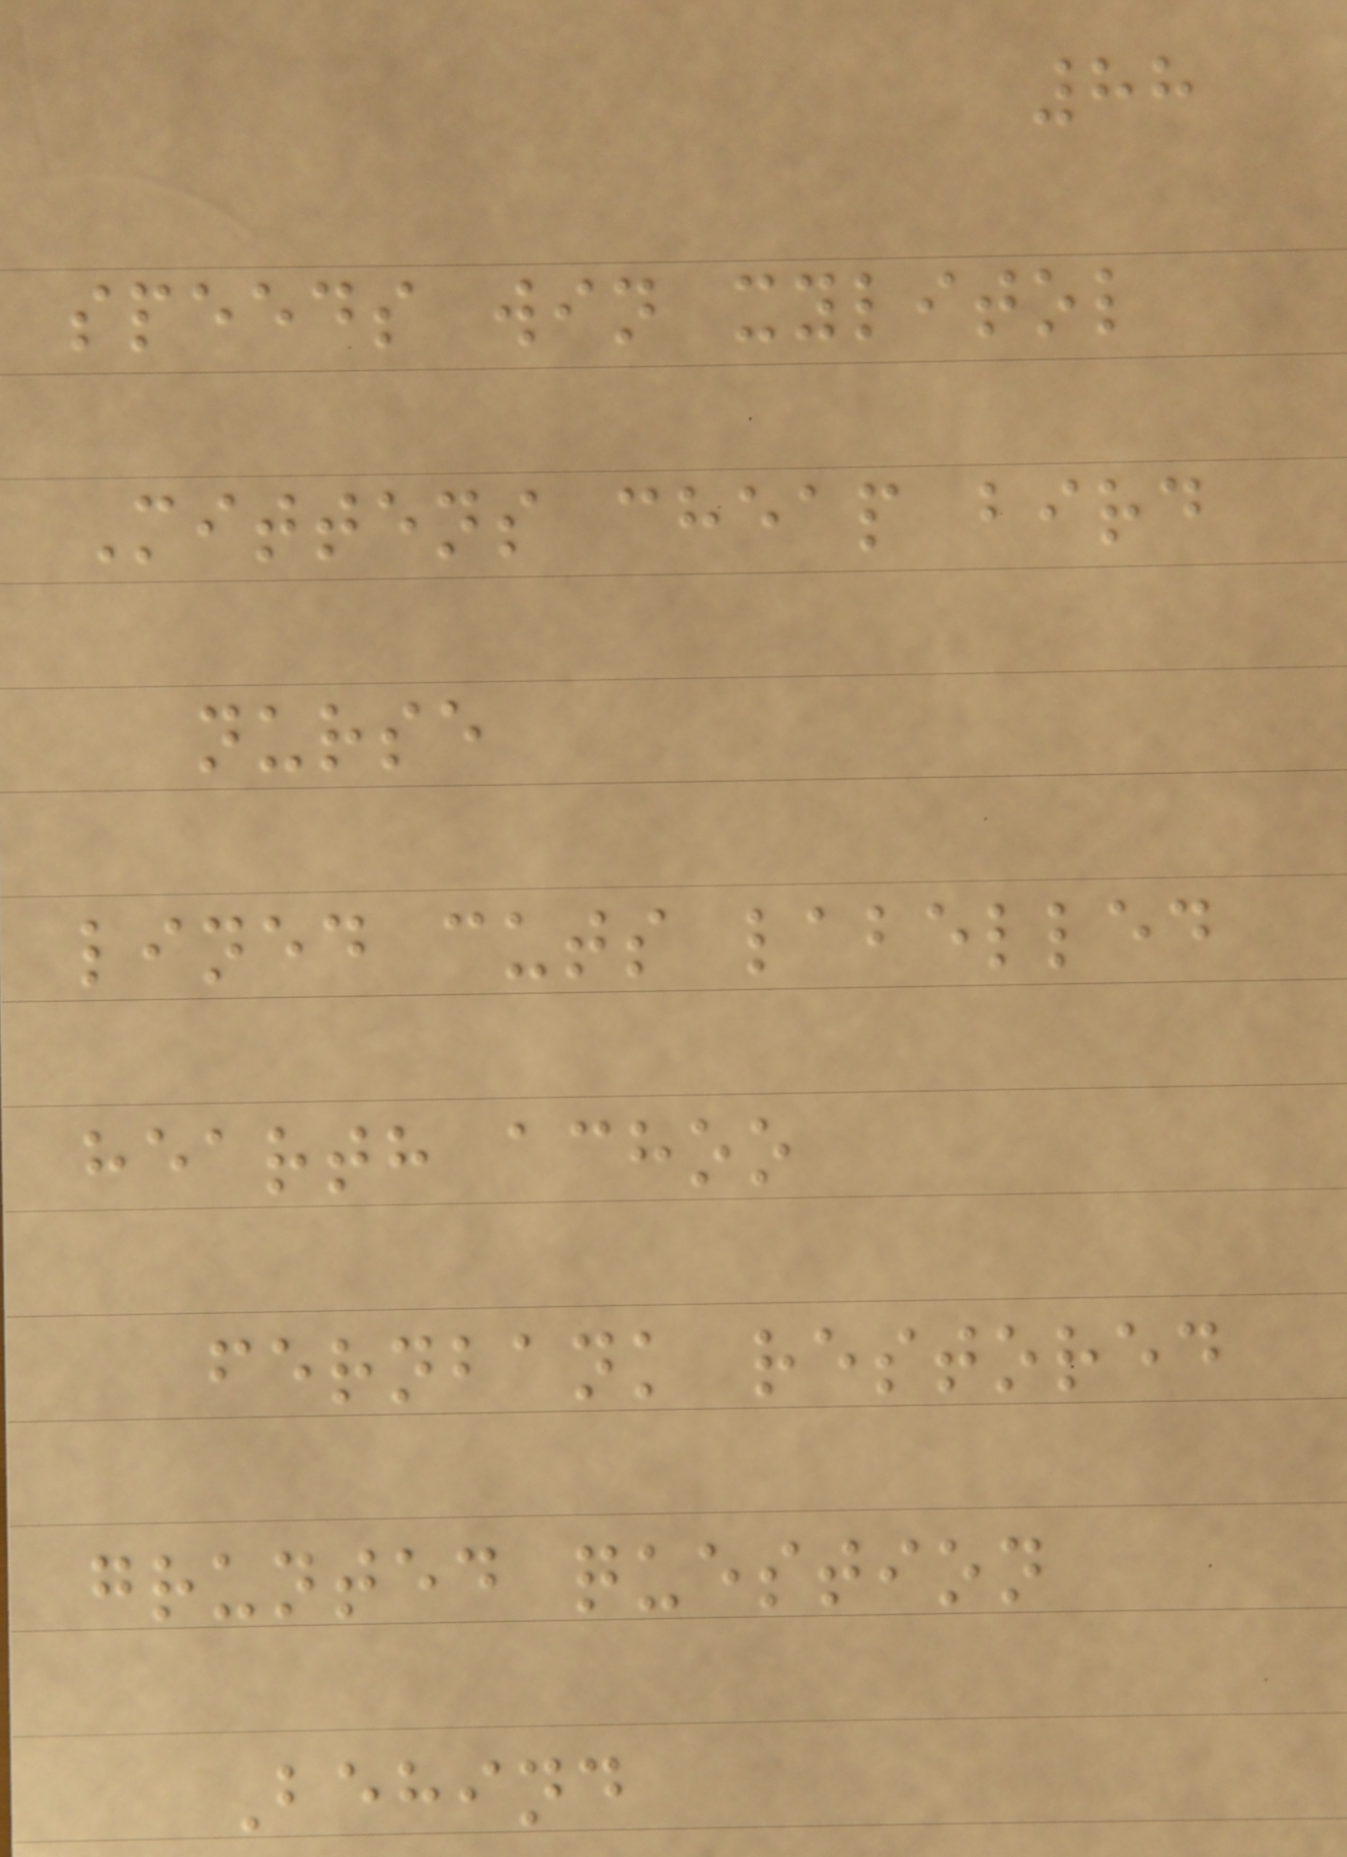88
speeds win xylitol
Mittens cheap bird
nurse
lined cuts labelled
hearth achoo
fernbank restored
grunted question
Behind
